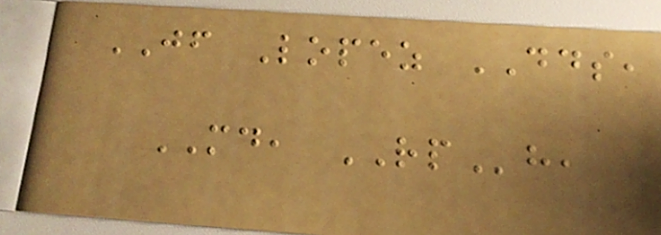JF Lopez DDS,
MD, RPh,
